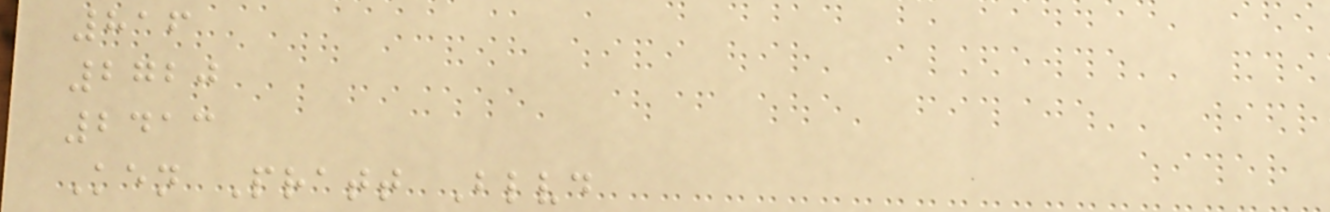816
2720
2413
Ken Pratt Blvd
